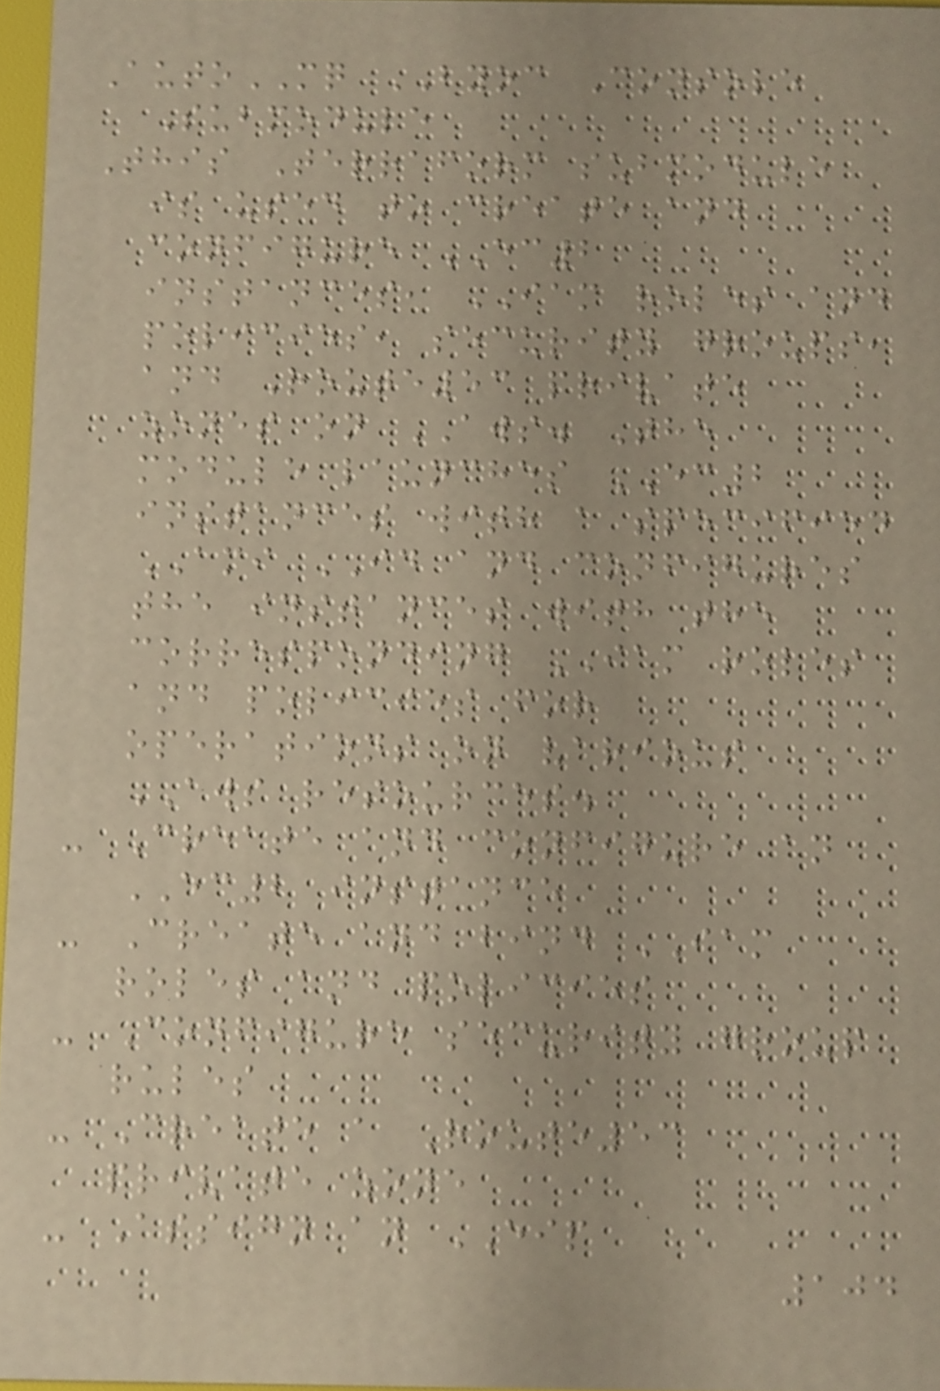AutoMQ BYOC Console
Submodule
This Terraform submodule
is used to create and
configure EC2
instances, IAM roles and
policies, security groups,
and Route53 private
zones on AWS. The
module launches EC2
instances with a specified
AMI ID and configures
the instances with the
corresponding IAM roles
and policies for
operations on various
AWS resources.
- Create and configure an
EC2 instance
- Create and bind IAM
roles and policies
- Configure security group
rules
- Create a Route53
private zone
- Assign an EIP
104
